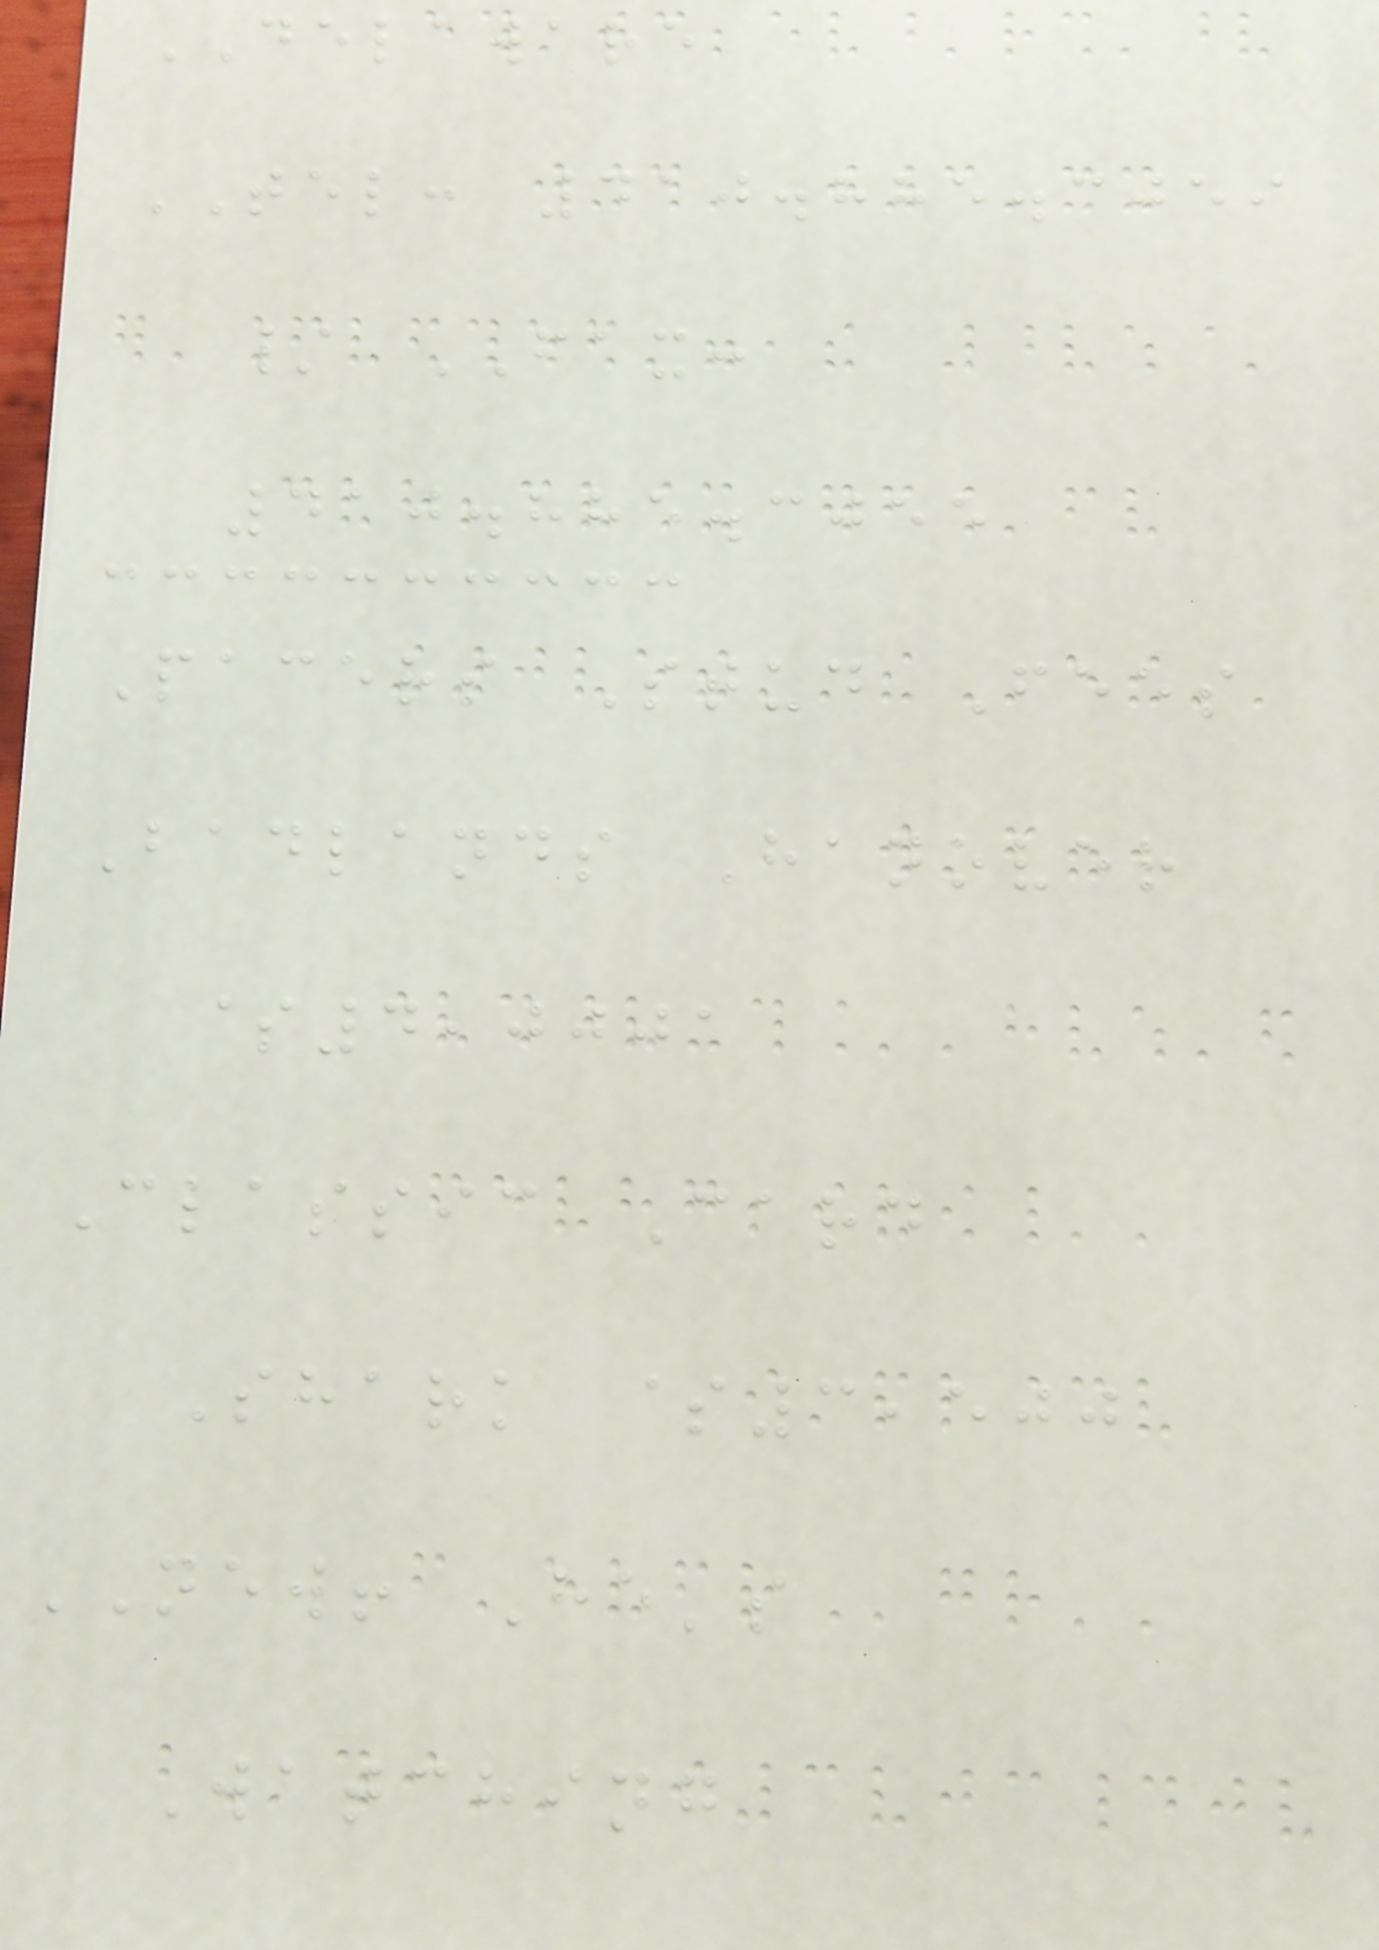DELAWARE
TEL: 410.885.3059
/ FAX:
410.885.3055
Pacers Stud Fees
Badlands Hanover
$4,0001
Classic Card
Shark $3,500
NEW! He's
Watching
